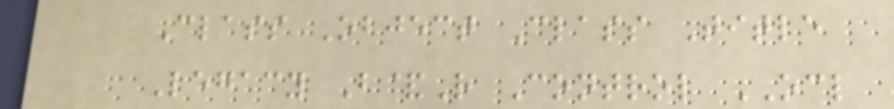Class Object Class Title
Legacy B&R Control OCL
